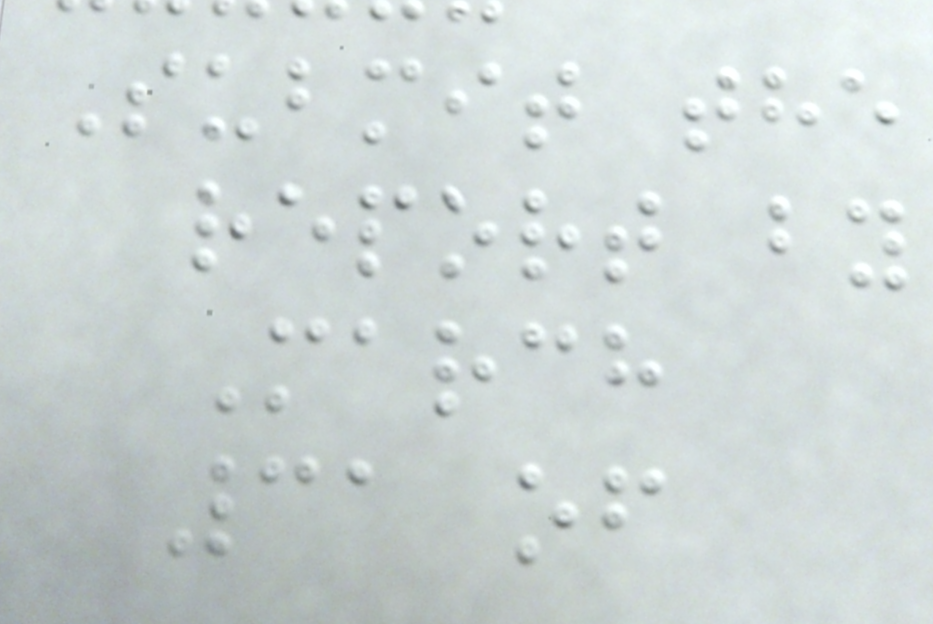Submit the
report by
March
31 of
